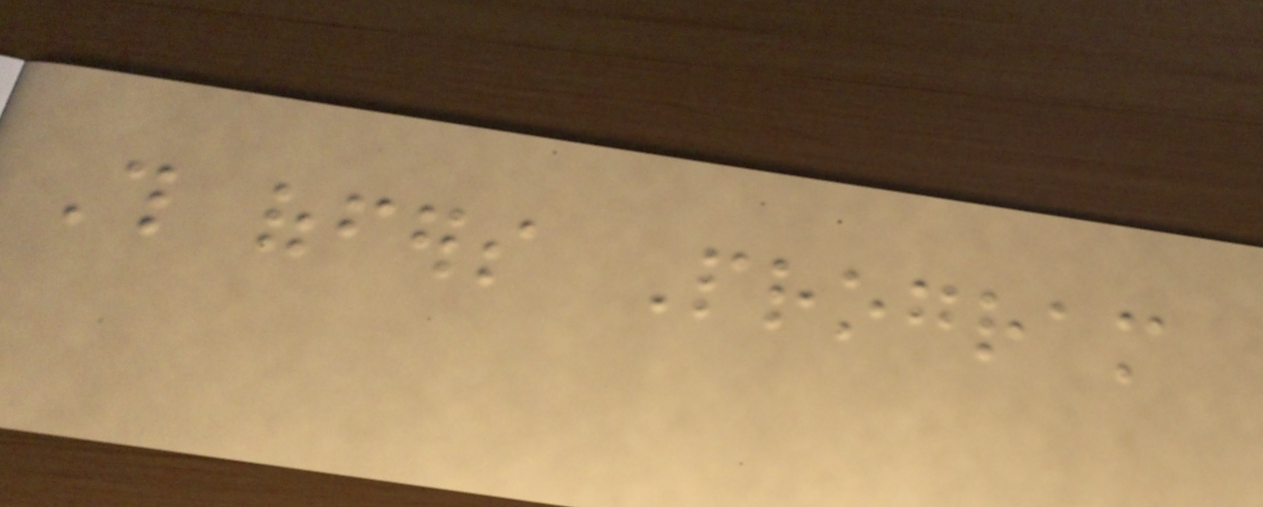This offers Program
